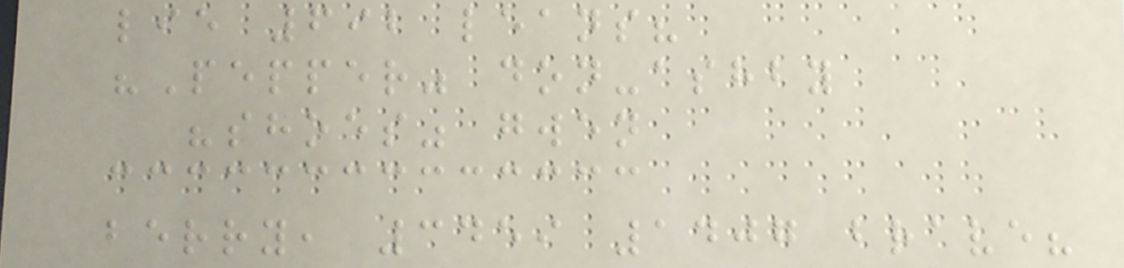lie 692 leans?
"Pepper" don-ashby
"shoes" gwen
berry, 3459 1407 brave?
